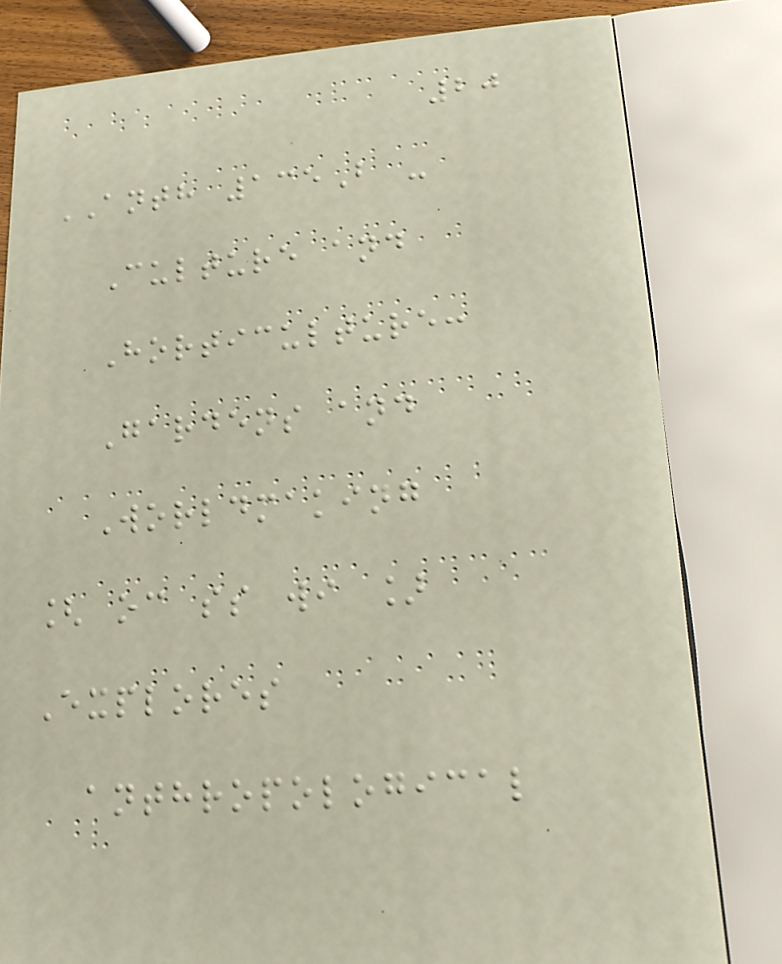20
ANTH 135B -
Culture and
Horticulture:
Gardens and
Worldmaking
[ oc ss wi ]
Explores
anthropological
